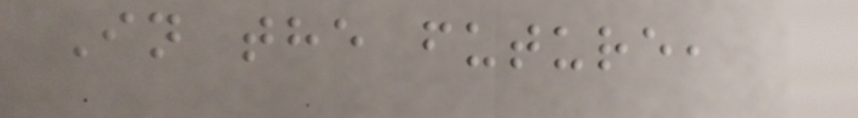In the future,
